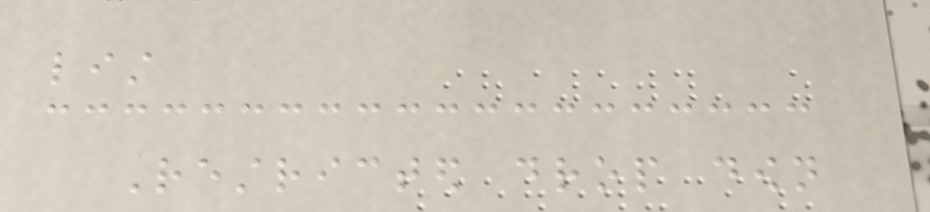list
Restricted drop down
